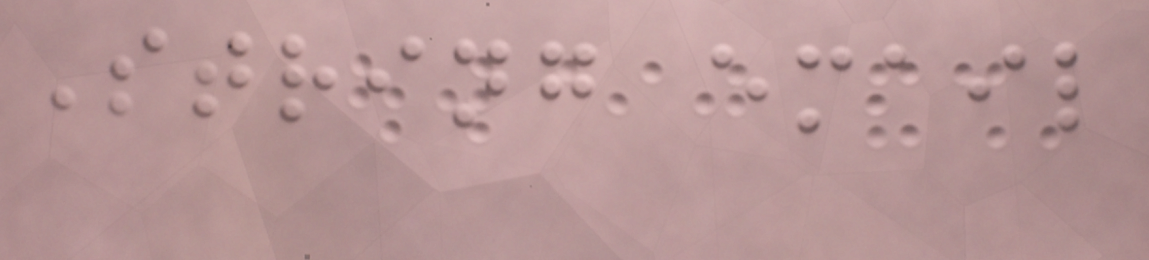String email
